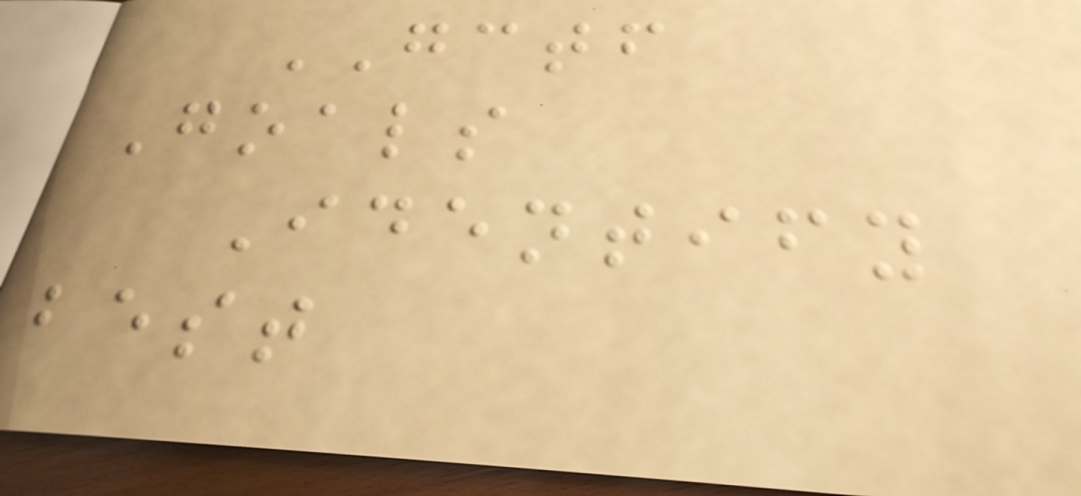GCTF
Goals
Identify
best
